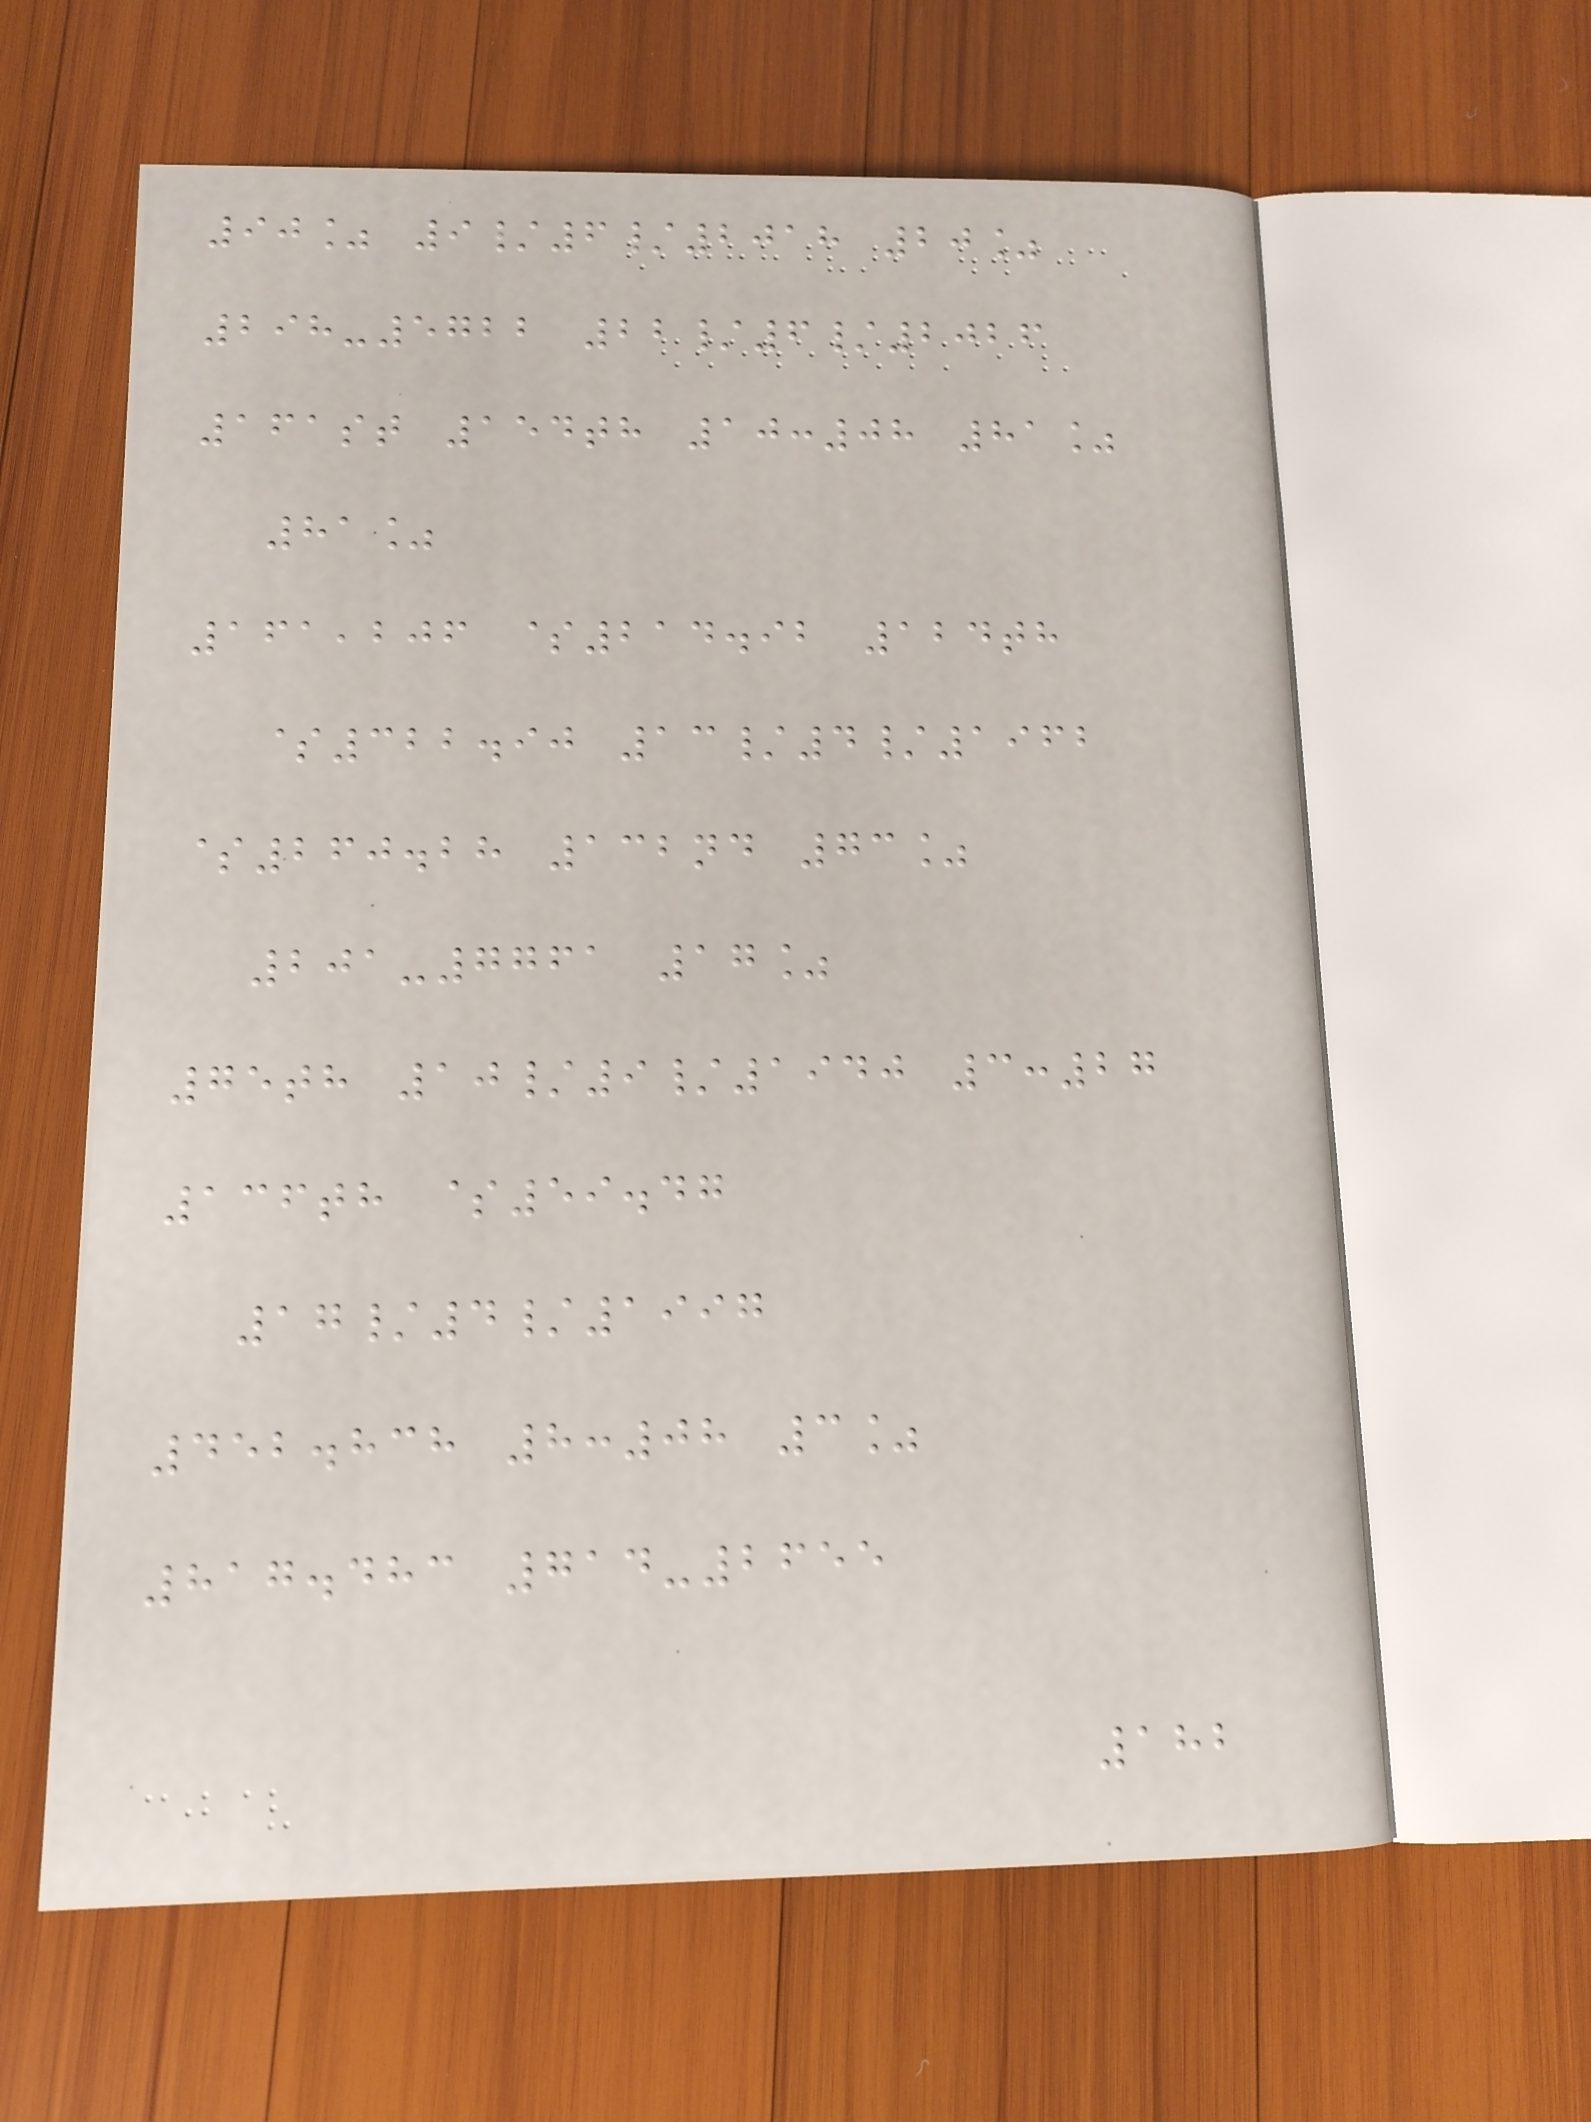90% 9/6/2018 20%
298-5722 22/6/2026
161st 154th 10:08 81%
81%
161,206 $214.92 124th
$322.90 13/4/1962
$260.28 132nd 73%
201-7761 17%
75th 10/9/1940 3:27
136th $59.47
17/4/1997
452.838 8:08 3%
817.483 714-2655
182
